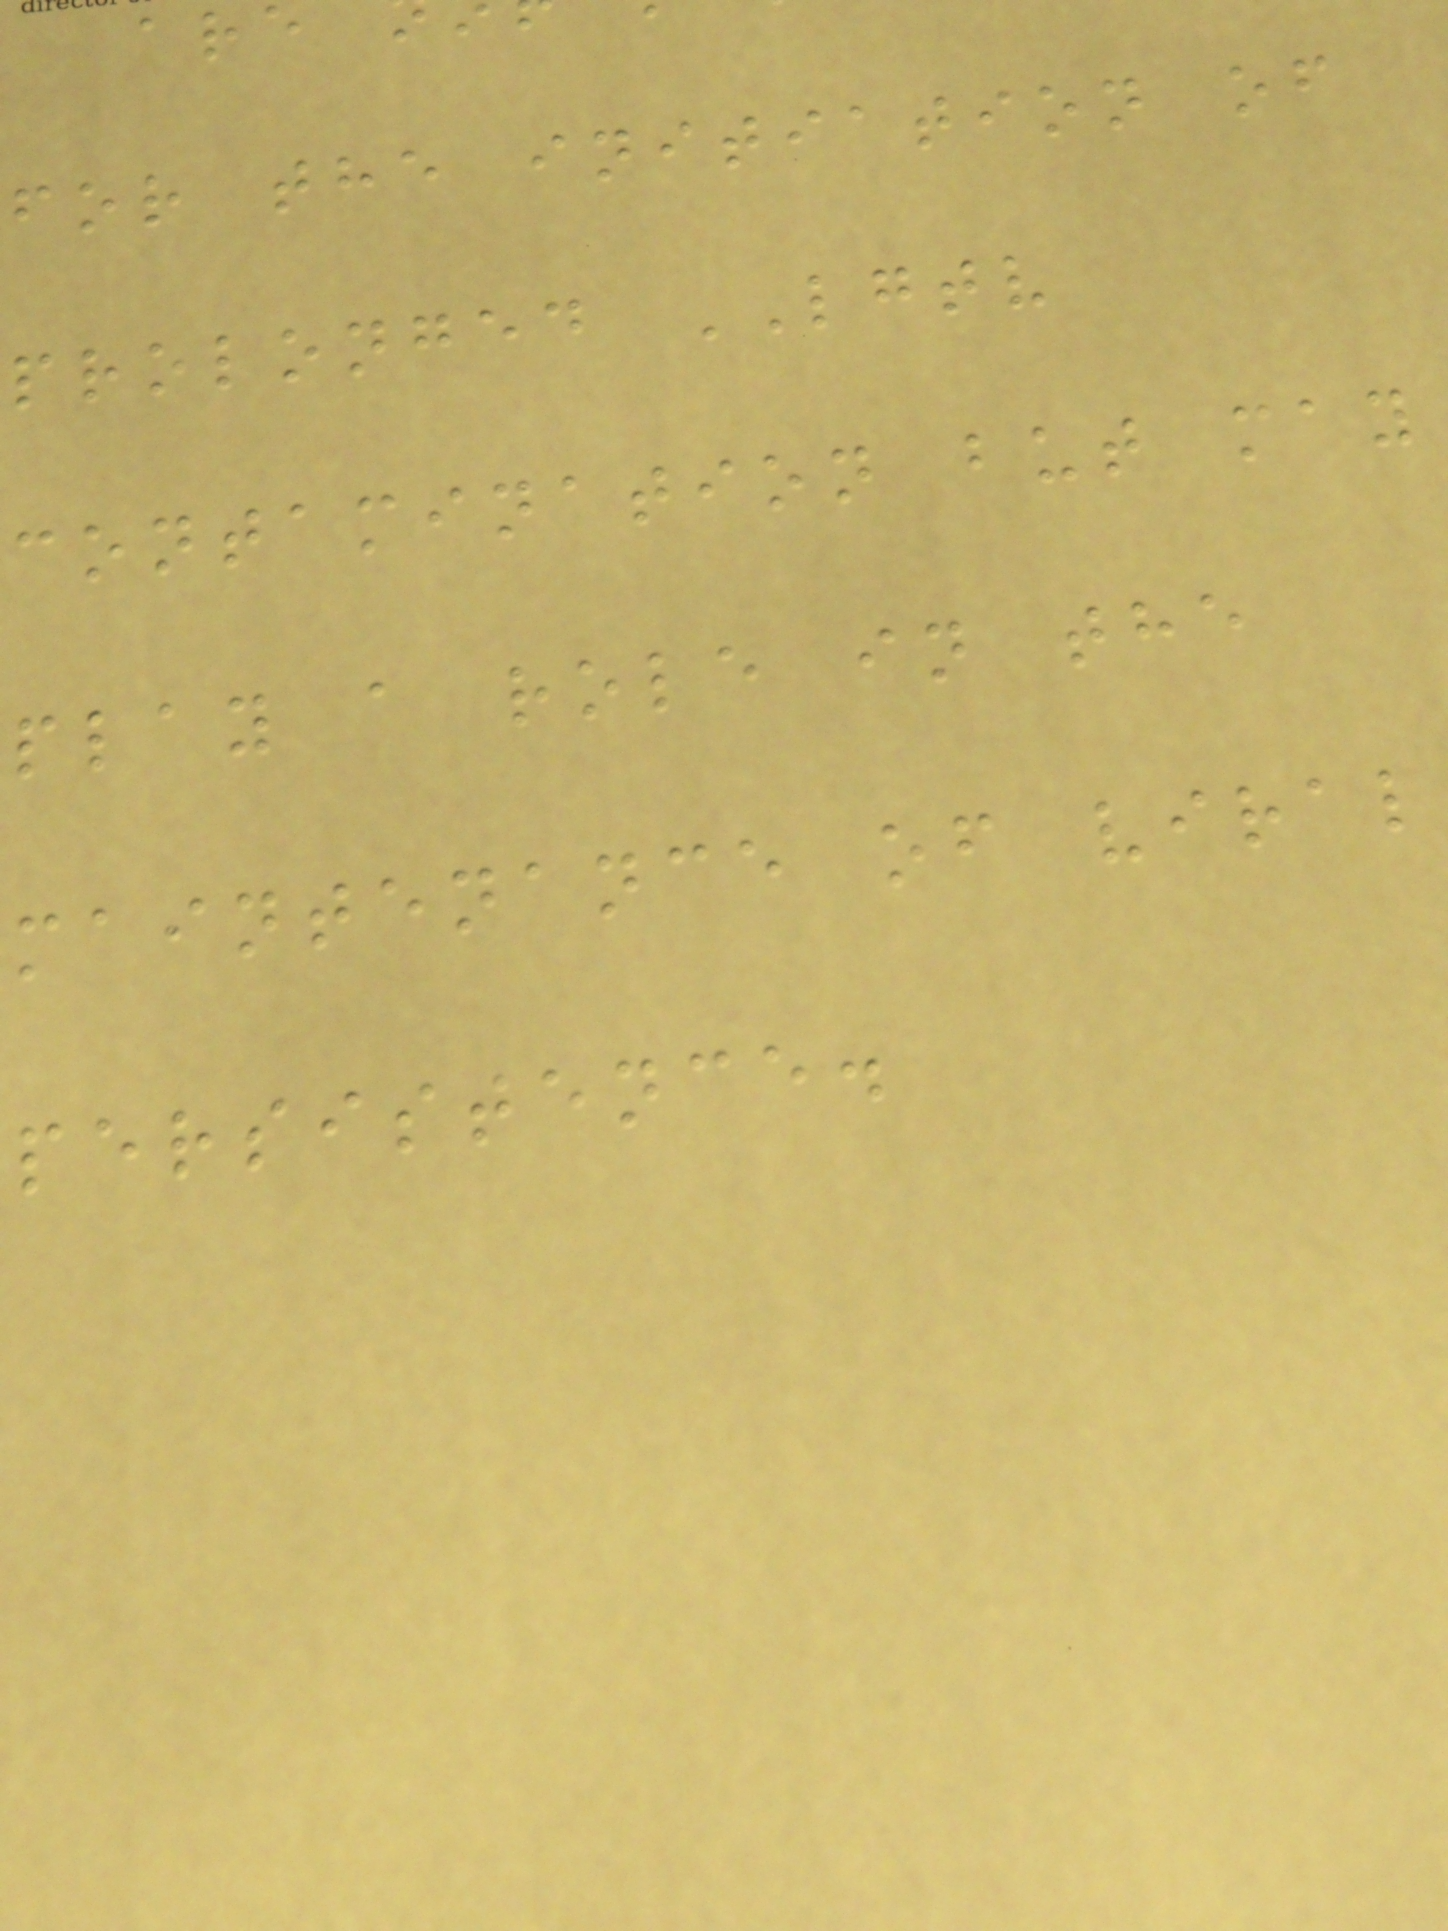for the initiation of
prolonged LGTV
contamination but may
play a role in the
maintenance of viral
persistence.
